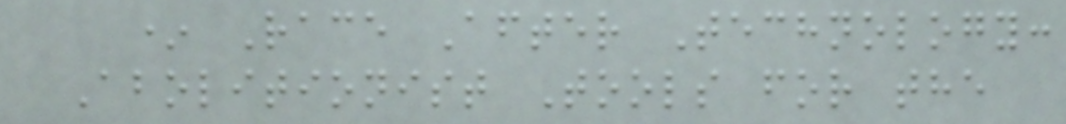* Race After Technology:
Abolitionist Tools for the
